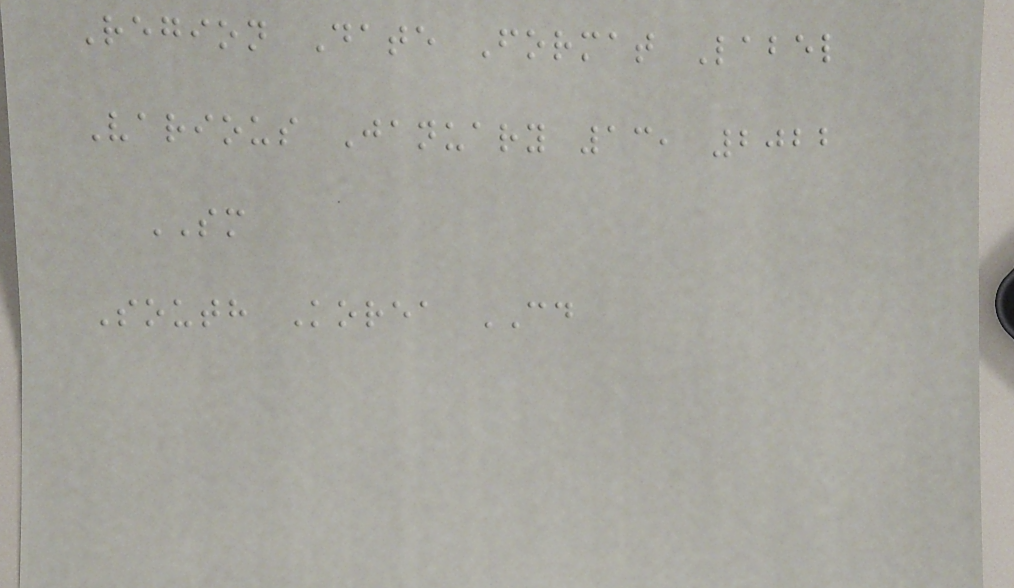Region Date Format Label
Various January 13, 2022
SM
South Korea CD
